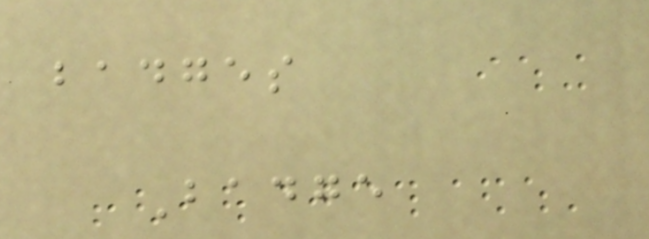badges
Badge
